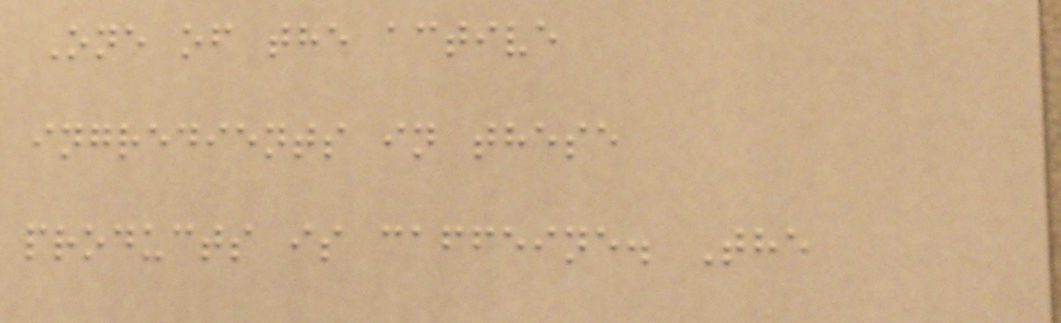One of the active
ingredients in these
products is caffeine. The
